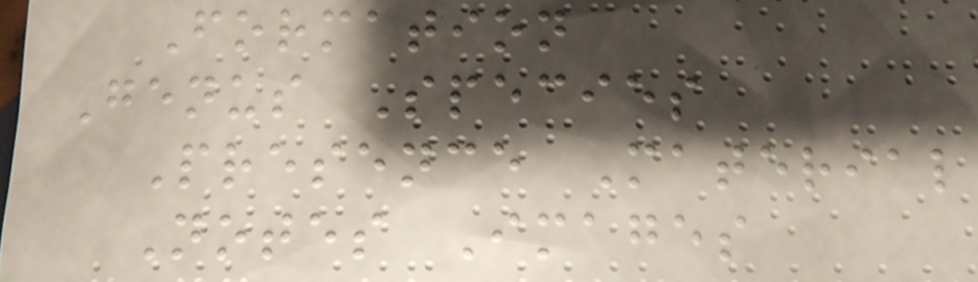Formation
Genus Species
Presence Material
Notes Images
